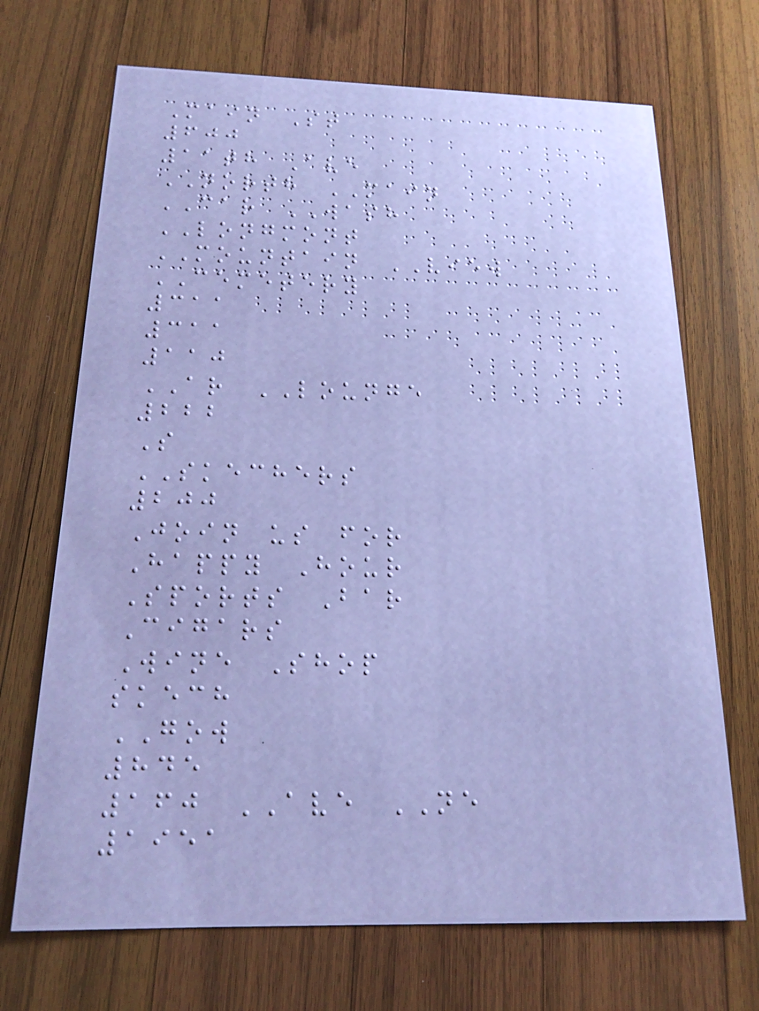Main St
600
11th Ave
NORTH MAIN
CAR WASH
LONGMONT
MOUNTAIN VIEW
CEMETERY
311
311
110
AR LOUNGE
222
S
SKECHERS
200
Join us for
Happy Hour
Sports Bar
Cigars
Wine Shop
skech
GOW
845
160 AVE NE
1951
